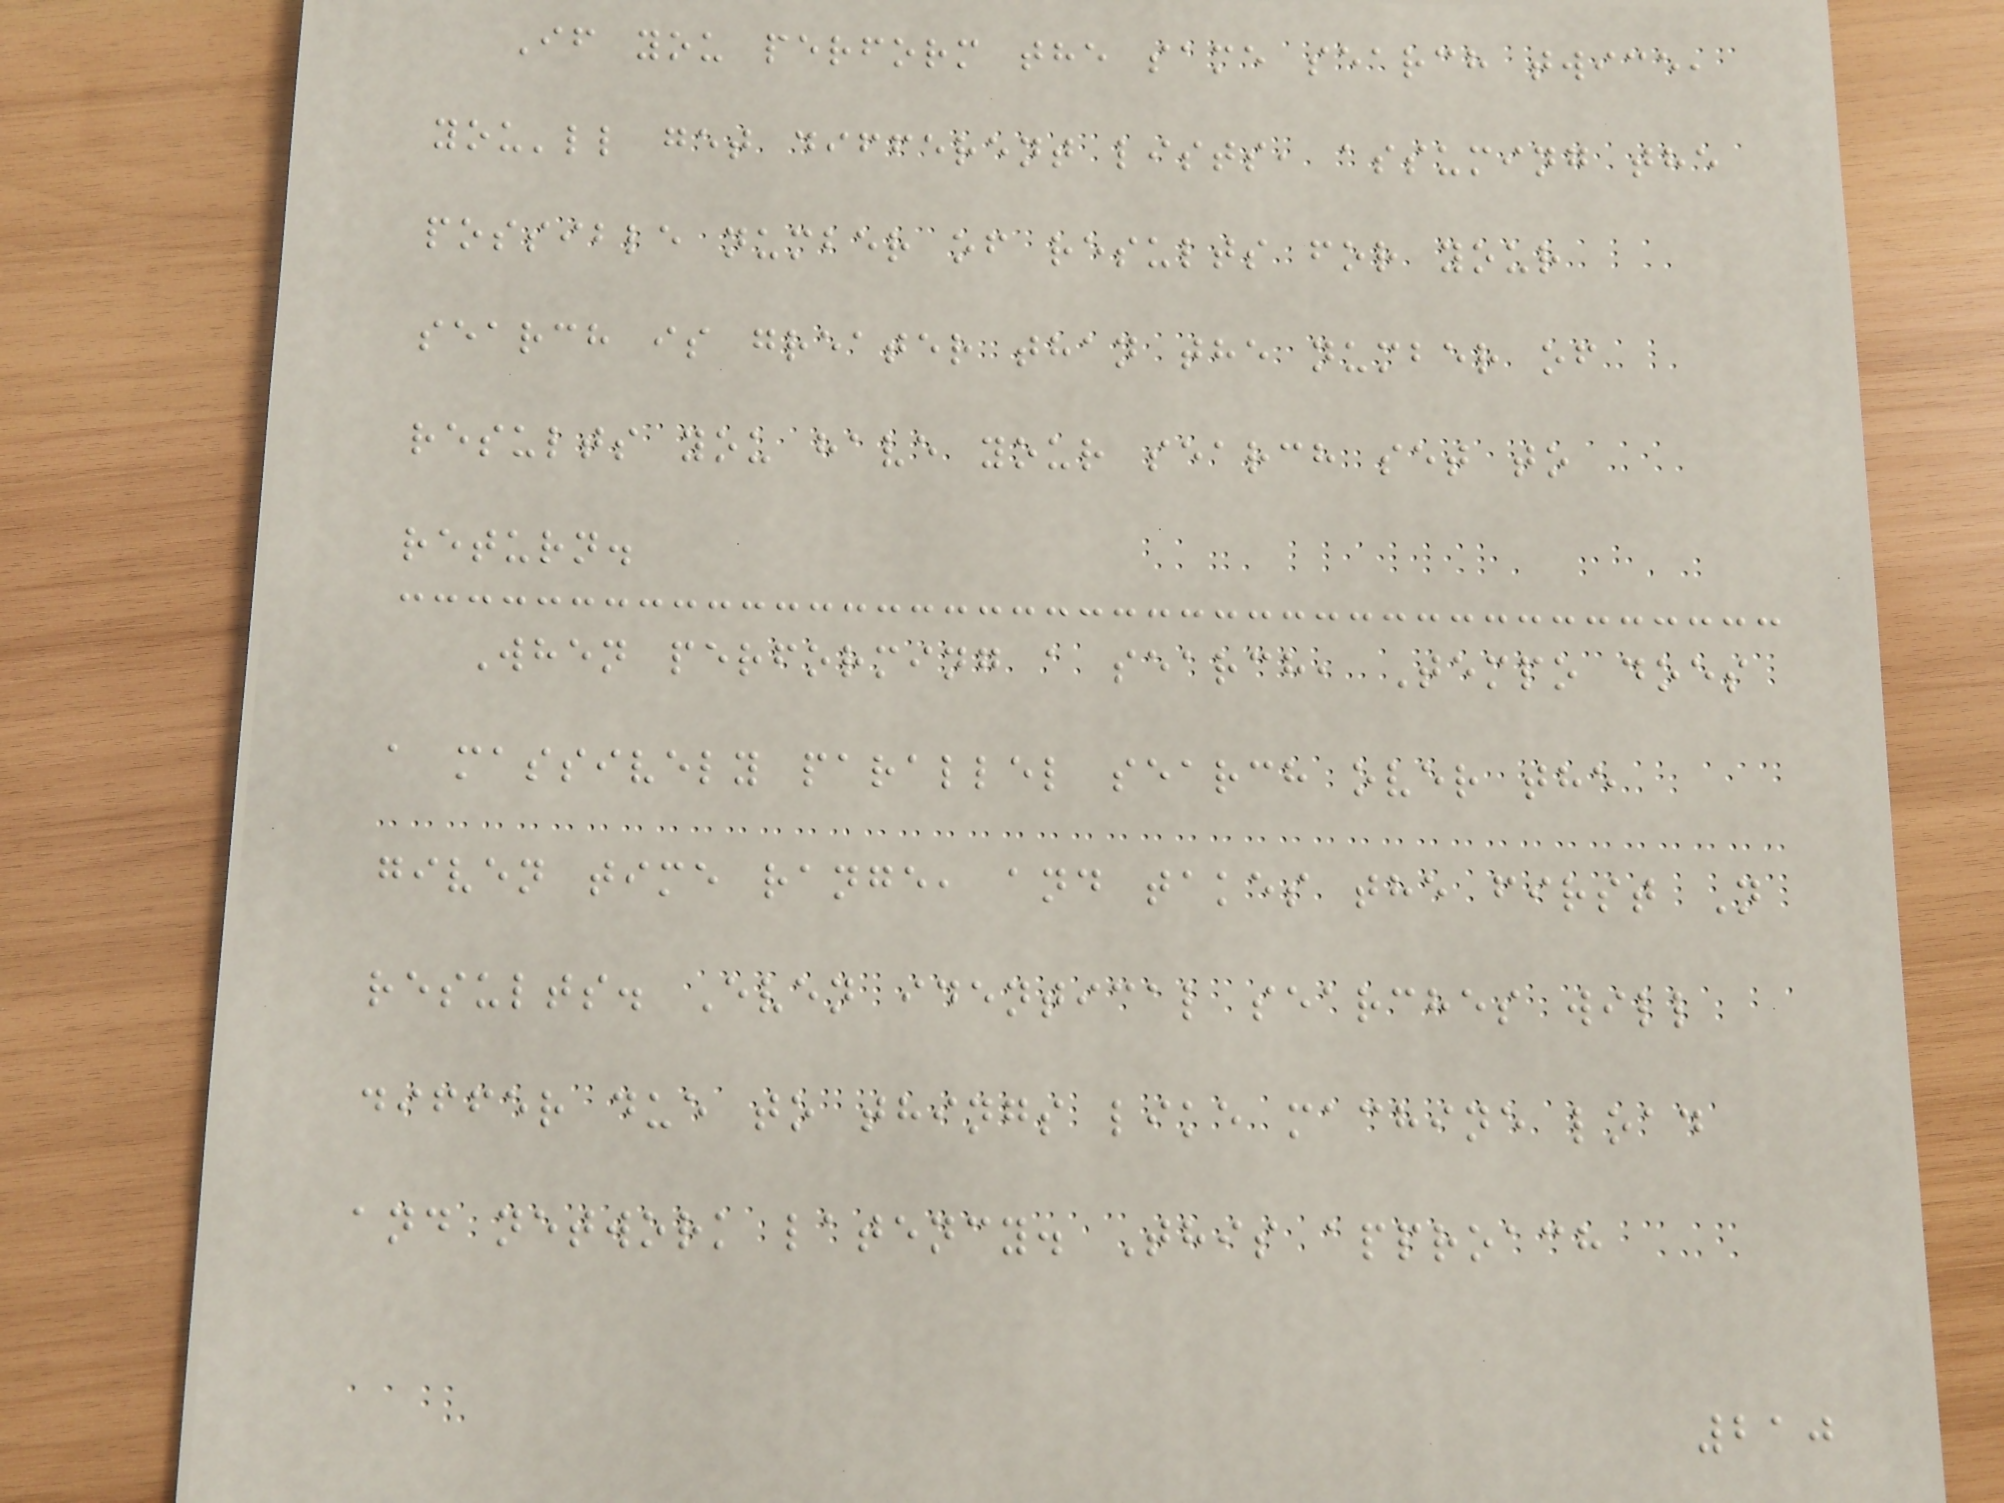If you perform the same search twice,
you'll get different lists, assuming the
possible number of results for your
search is greater than the number of
results you have your search set to
return.
When performing a search, Tempo does
a massively parallel search over the
given time range, and takes the first N
results. Even identical searches will
differ due to things like machine load
and network latency. This approach
210
